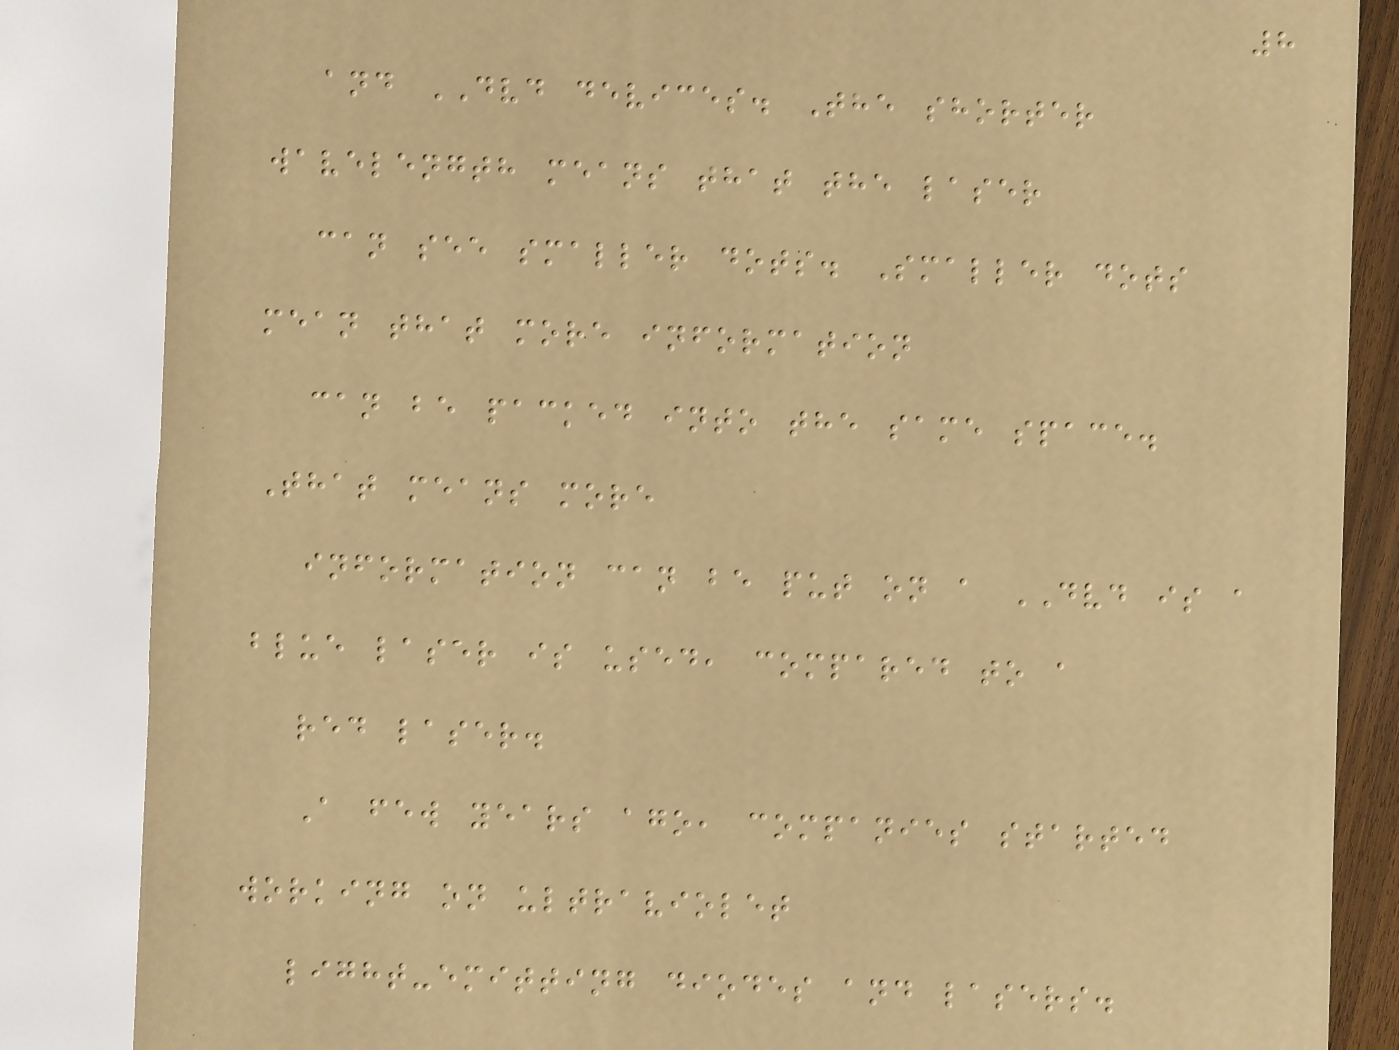8
and DVD devices. The shorter
wavelength means that the laser
can see smaller dots. Smaller dots
mean that more information
can be packed into the same space.
That means more
information can be put on a DVD is a
blue laser is used, compared to a
red laser.
A few years ago, companies started
working on ultraviolet
light-emitting diodes and lasers.
